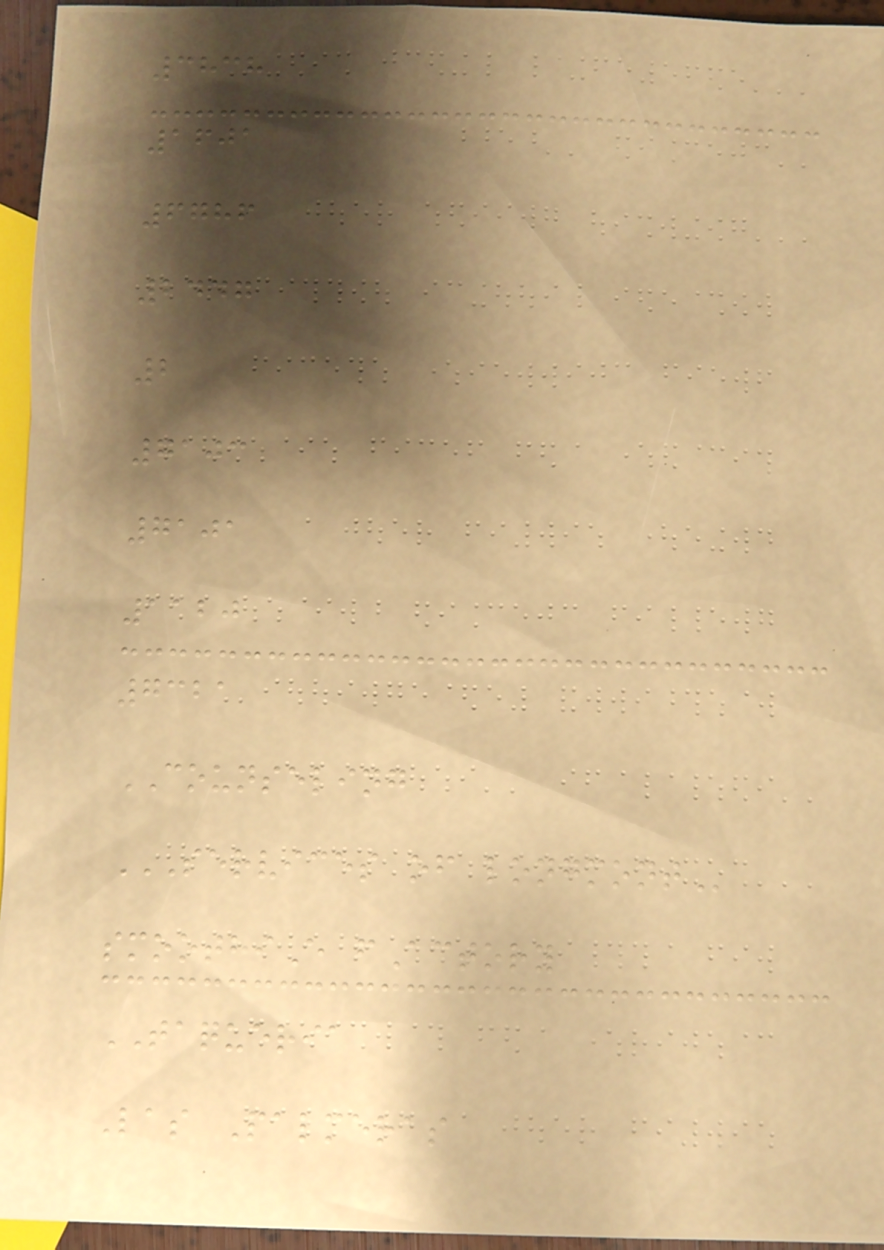3838
1601
6786
2447
2
7103
7101
1120
7321
COUNSELING
SERVICES OF LONGMONT
smoothiE fActory
TAQUERIA
Las Palmeras
